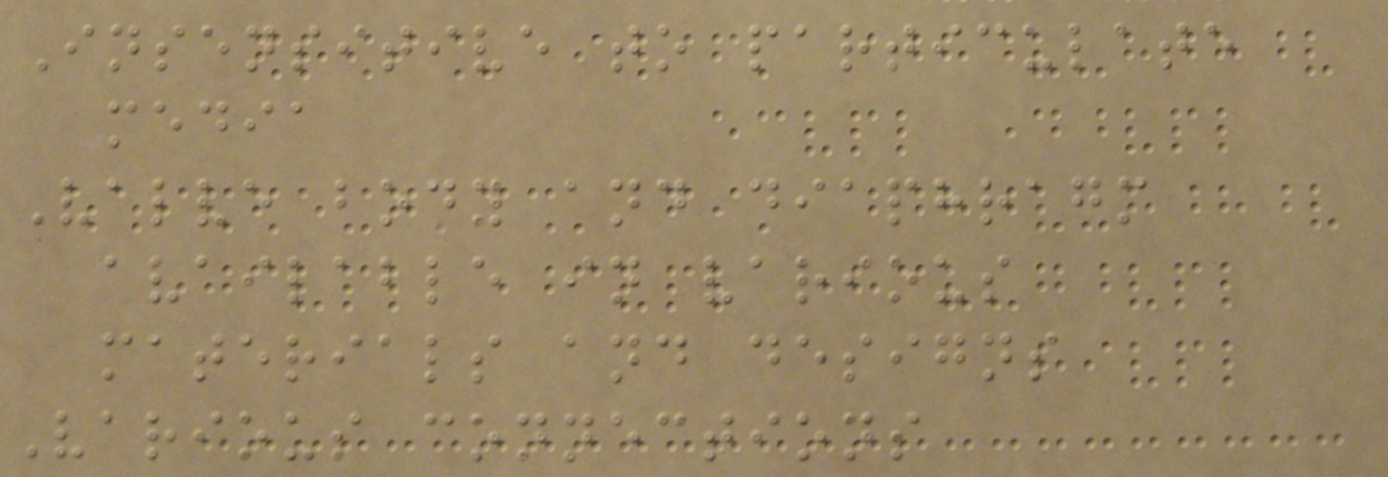Insensitive to particulate
media
Valve body and diaphragm
available in various
materials and designs
Various connections
